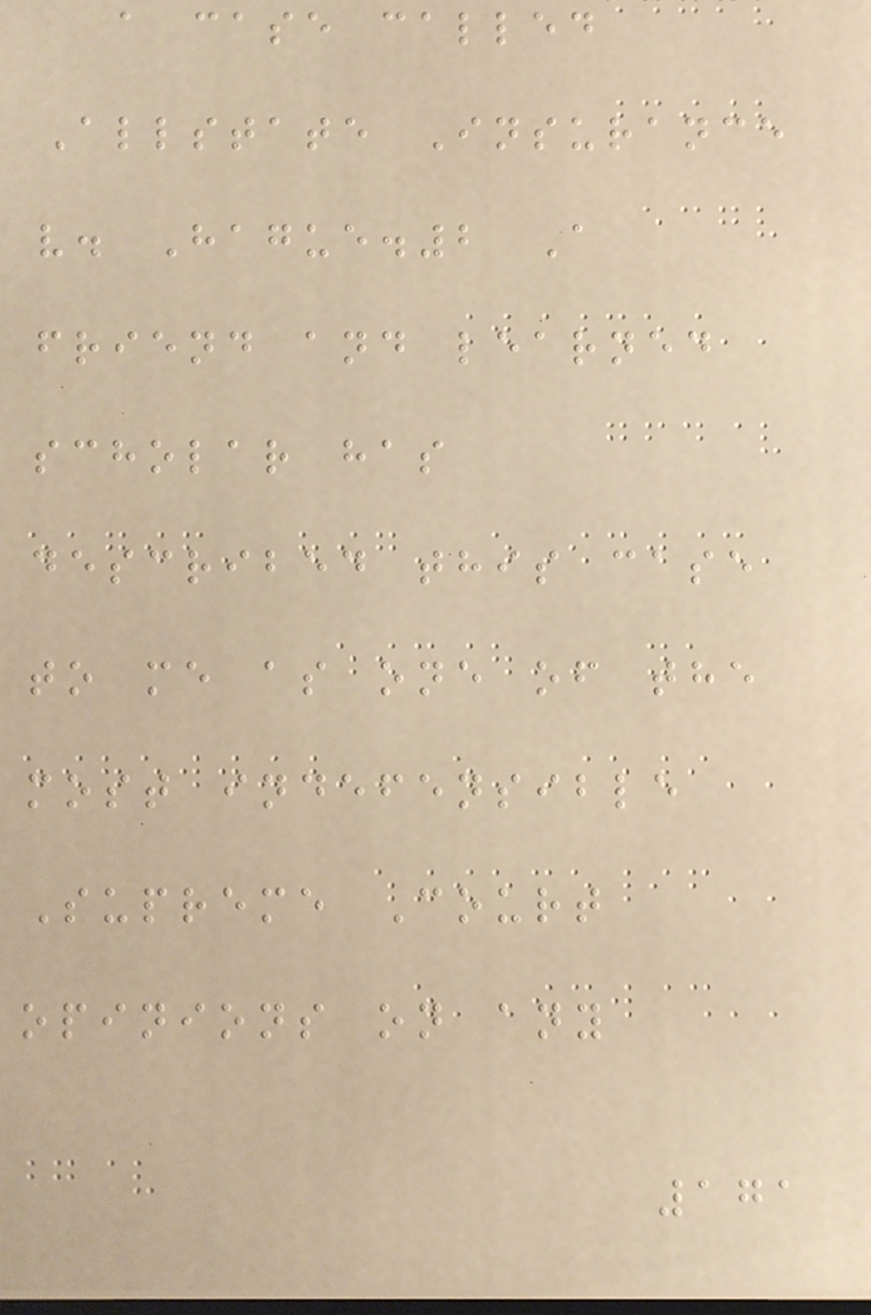a case called
Allstate Insurance
v. Hague.2 A
friend and learned
scholar has
described this case
to me as one of the
most indefensible
Supreme Court
opinions on any
171
